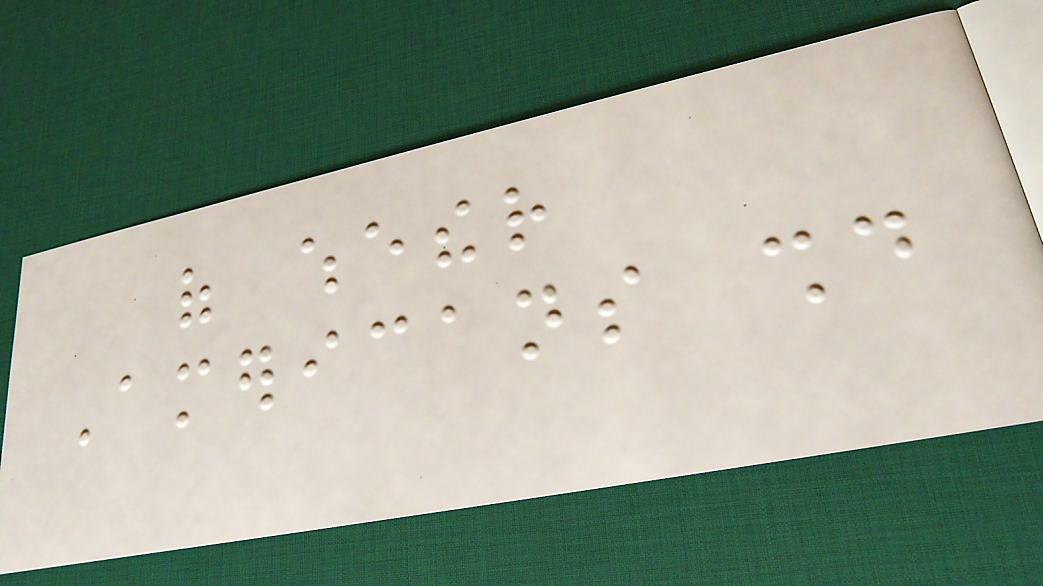of whether
Americans should
